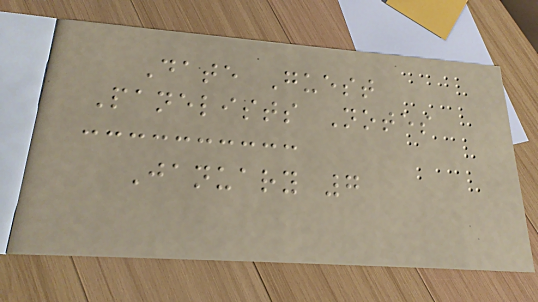Date Guest
Panelists Notes
January 7
